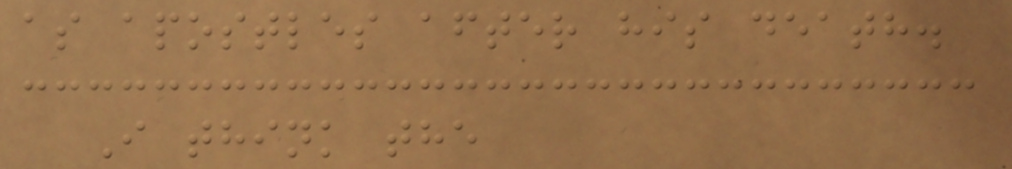as apostles after his death.
I think the
